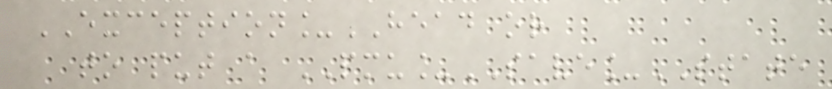EXCEPTION_HEAD or
to put a PMU_SAVE_STATE
